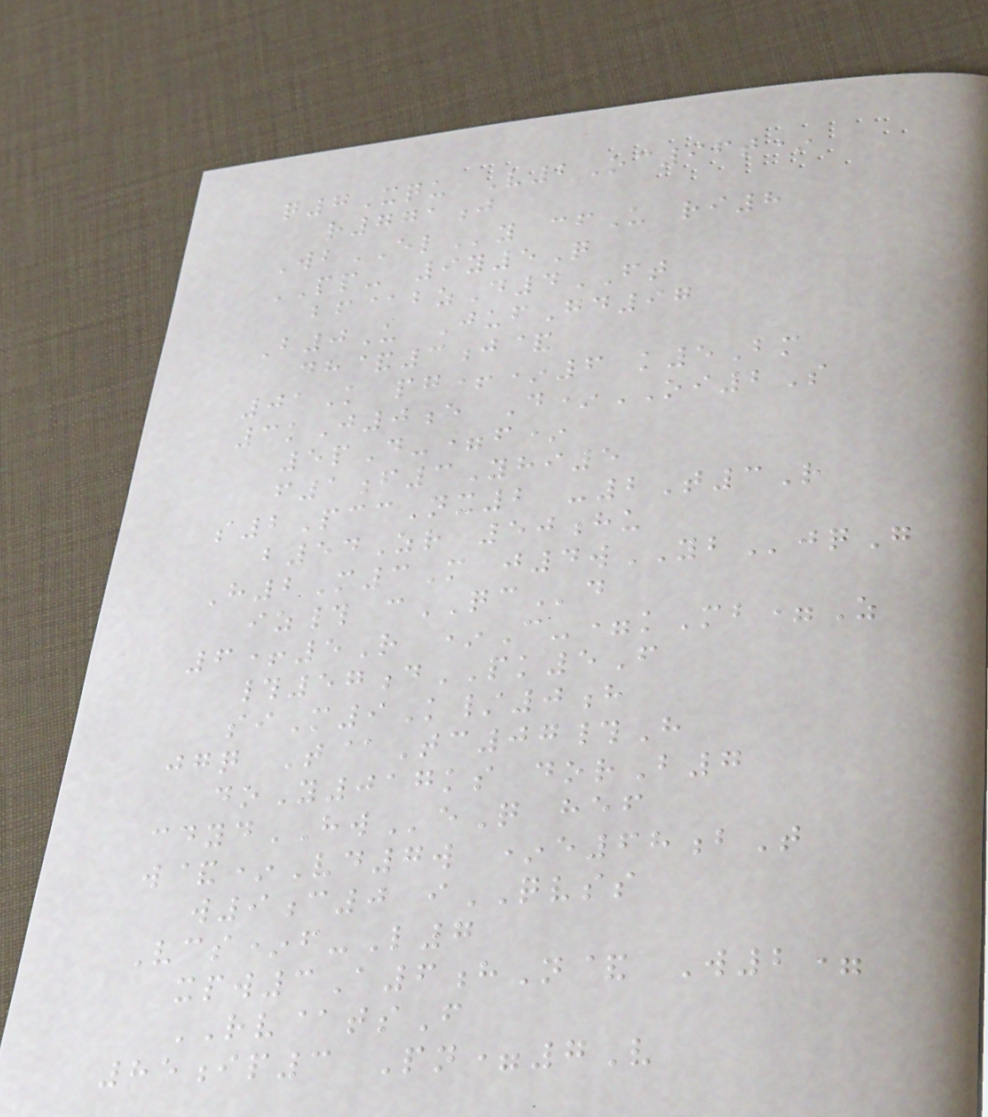q7Xqu V2Oc96t*
r771j
WbELy cfU ri8
PP- 9y5Q
bf@bzD4FT
B0U JufGd97
dh&3j&
01K pg+*6 k5Bm
3kJ0e D*OI2S
5pD-=f*
f1f3Yhi5
s2PccNx2 -2T3R
b54Zr 50hu
H2M3M j4wYBjqG
iz# cQCd
6+5R *C-=kMb=Z
#57dPK5F
siM9K/0h
jgq T@Tc07#H
doY017ks dorB7
cdydHWeQ hef
w&*Vd7w *e68bT
w9c0 iQVSS
Vcs*f-L7
xpw3A6hN& W2=
RV@tsF
85ip3 Pn=7V
